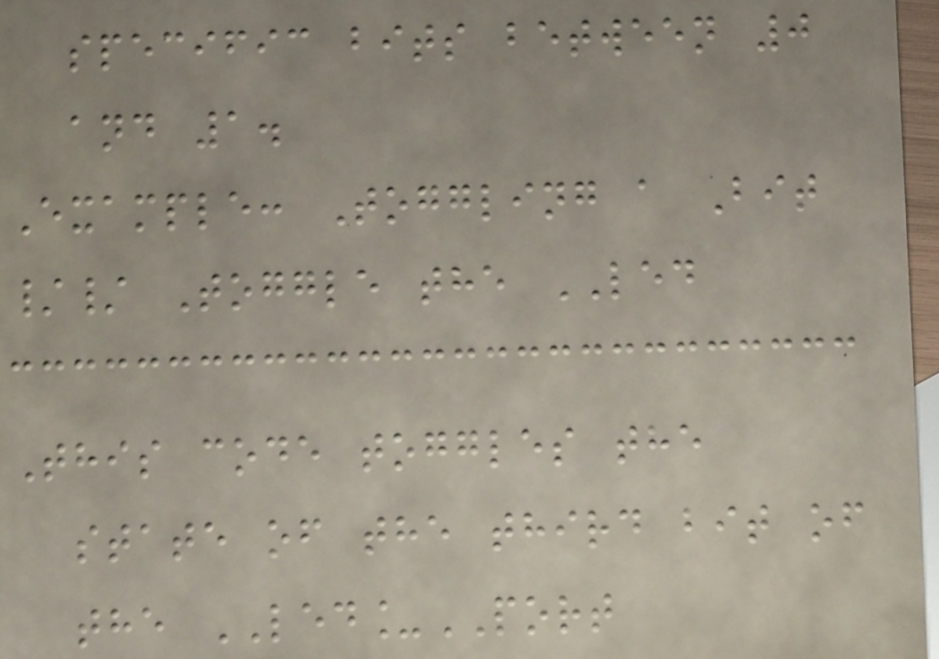specific bits between 0
and 1.
Example: Toggling a Bit
// Toggle the LED
This code toggles the
state of the third bit of
the LED_PORT
